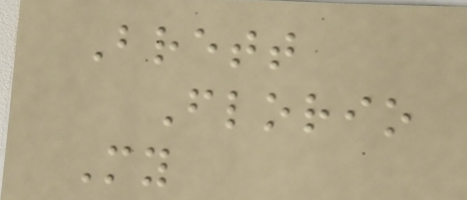Brett
Florio
My
